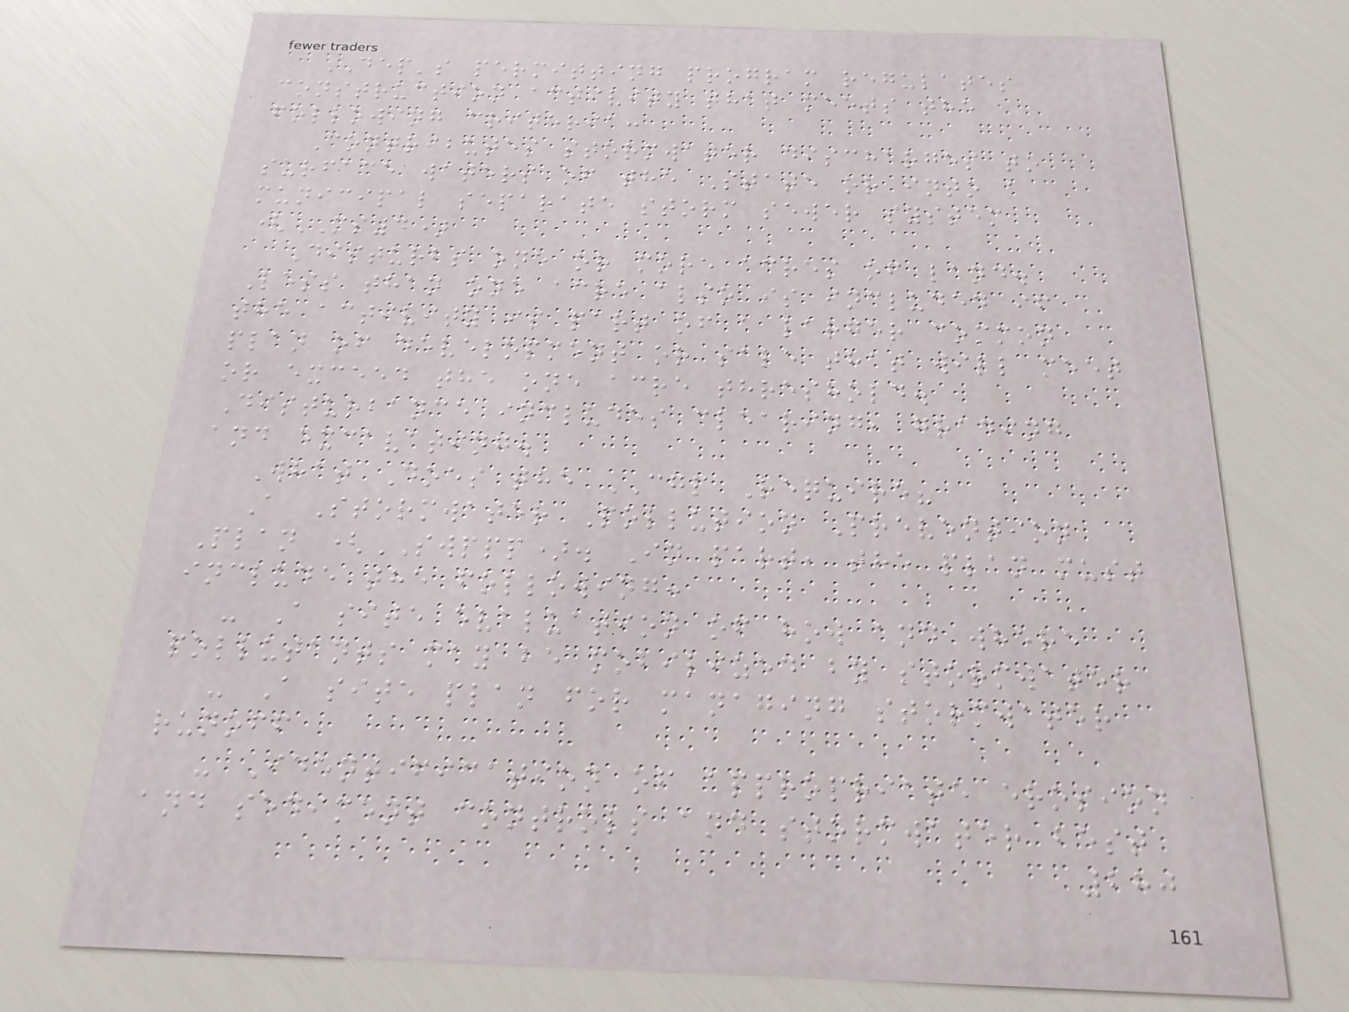DEP's permitting program regulates
construction activity that meets the
following criteria:
Contributes stormwater discharges to
surface waters of the State or into a
municipal separate storm sewer system
(MS4)
Disturbs one or more acres of land.
Less than one acre also is included if
the activity is part of a larger common
plan of development or sale that will meet
or exceed the one acre threshold.
Disturbance includes clearing, grading
and excavating.
What Does the CGP Require?
A Stormwater Pollution Prevention
Plan (SWPPP). In part, the plan must
include the following:
- A site evaluation of how and where
pollutants may be mobilized by stormwater
- A site plan for managing stormwater
runoff
- Identification of appropriate erosion
and sediment controls and stormwater best
280
